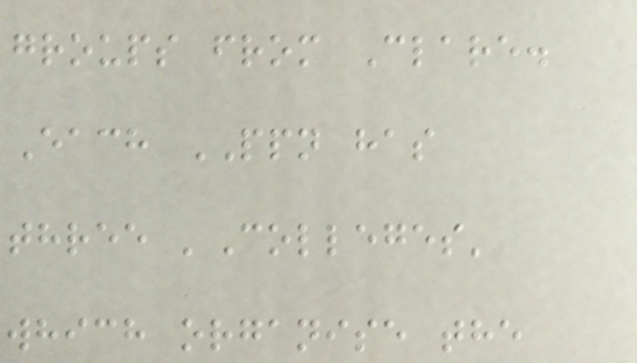groups from Clare.
Each PPN has
three 'Colleges'
which organise the
